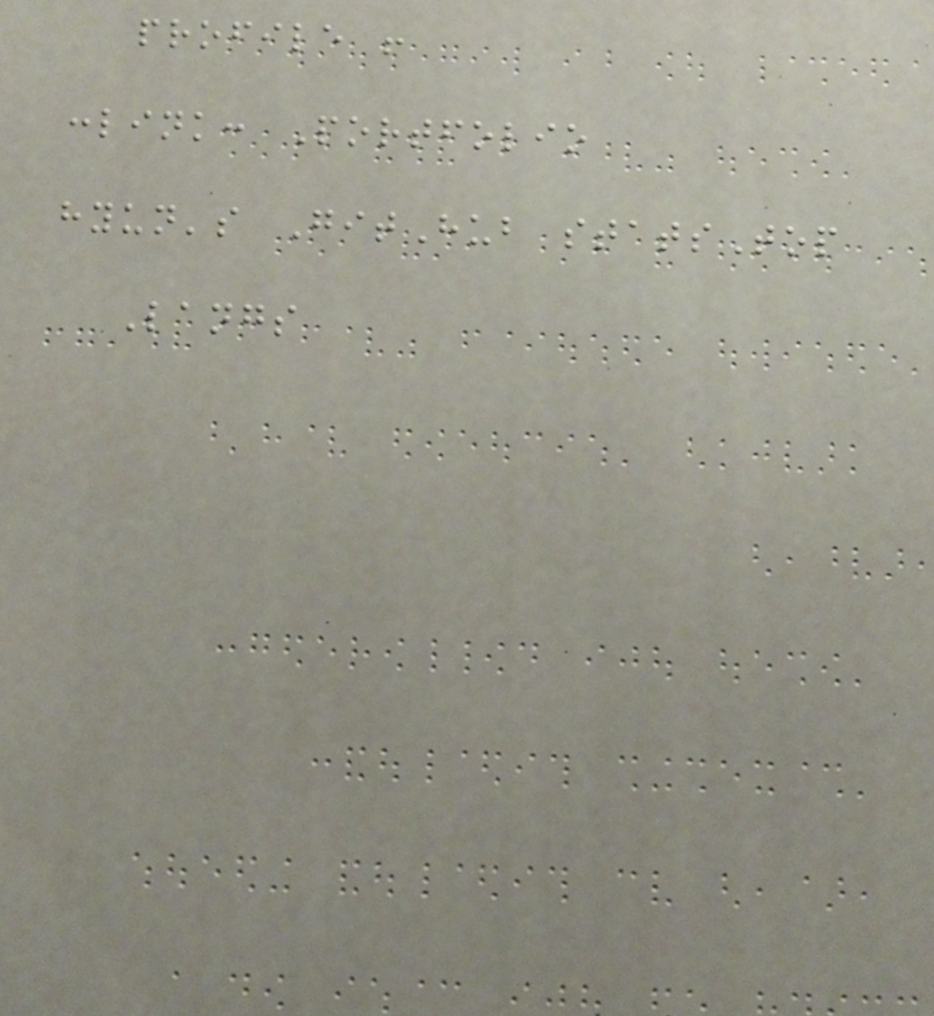profile !
:link: Portfolio
hyun's GitHub statsTop
Langs
